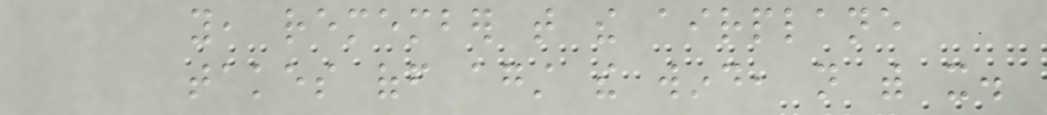you, remember that the airplane
takes off against the wind, not with it.
